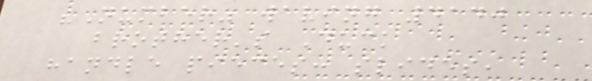"Number" waving 4140
brother's Duck
handle pieces: slides,
